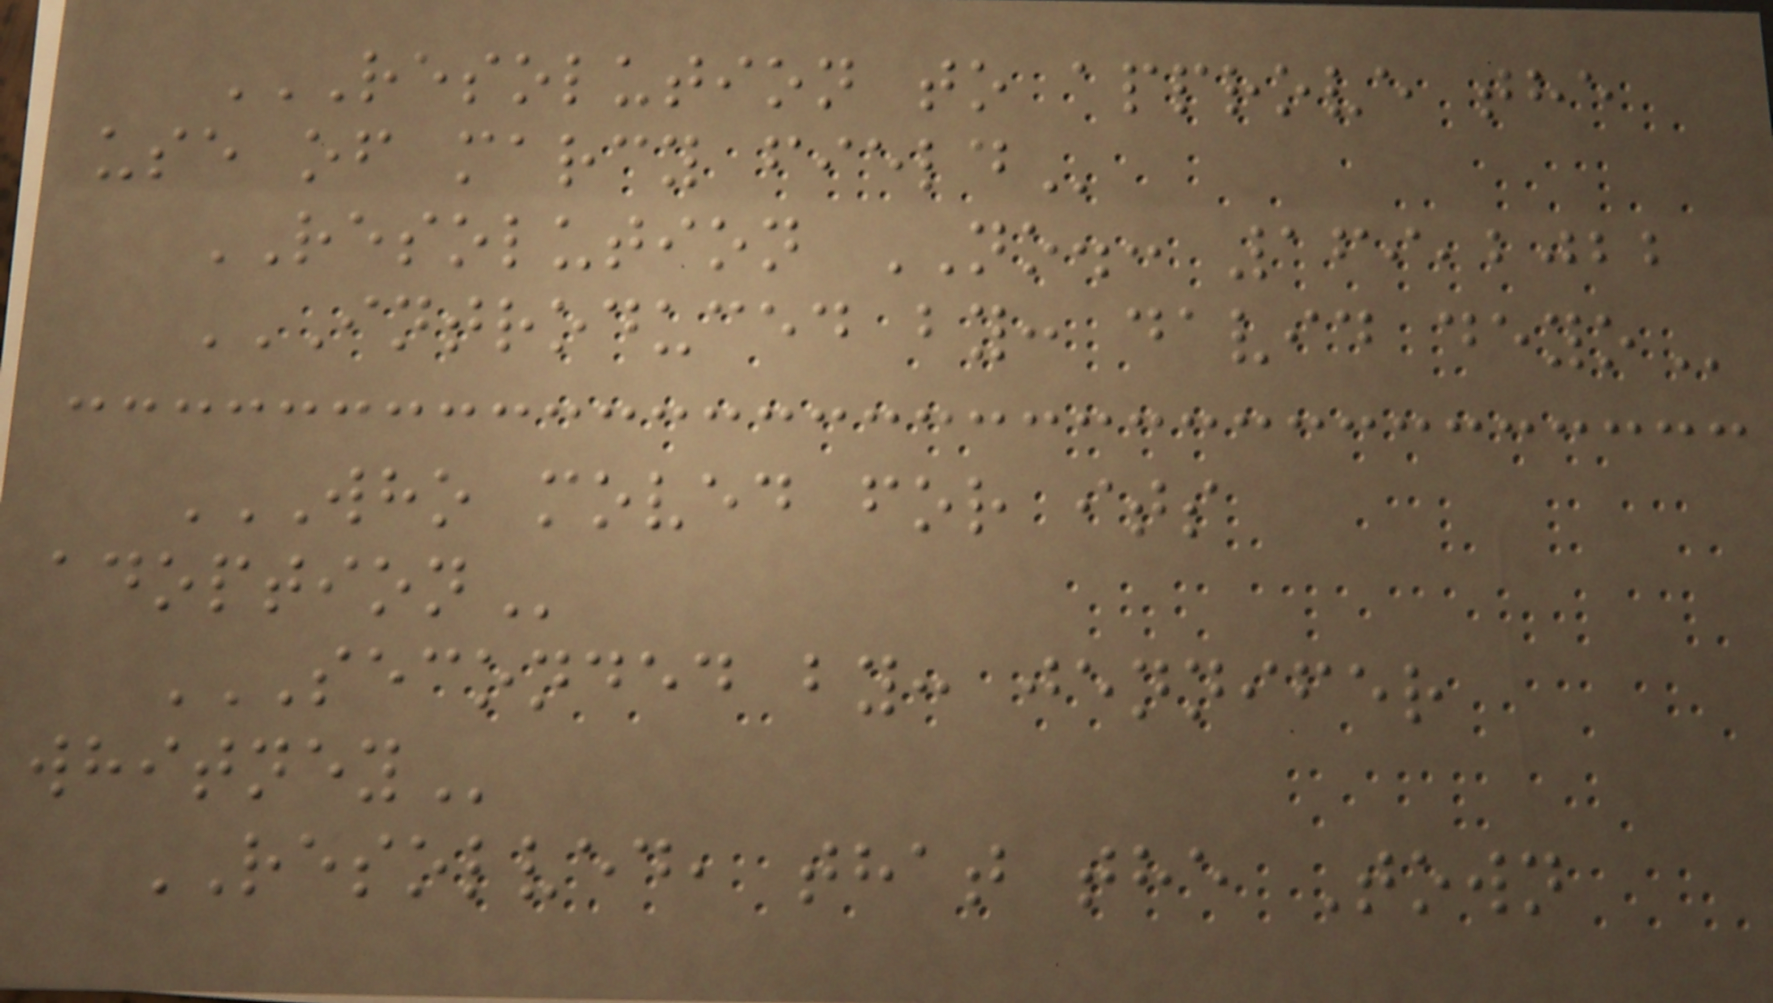RESOLUTION TO APPROVE THE
USE OF MARCY FIELD
RESOLUTION NO.: 169,2022
INTRODUCED BY: DAVID DEYO
WHO MOVED FOR ITS
ADOPTION
SECONDED BY: JENNIFER
WHITNEY
RESOLVED, that the Town
